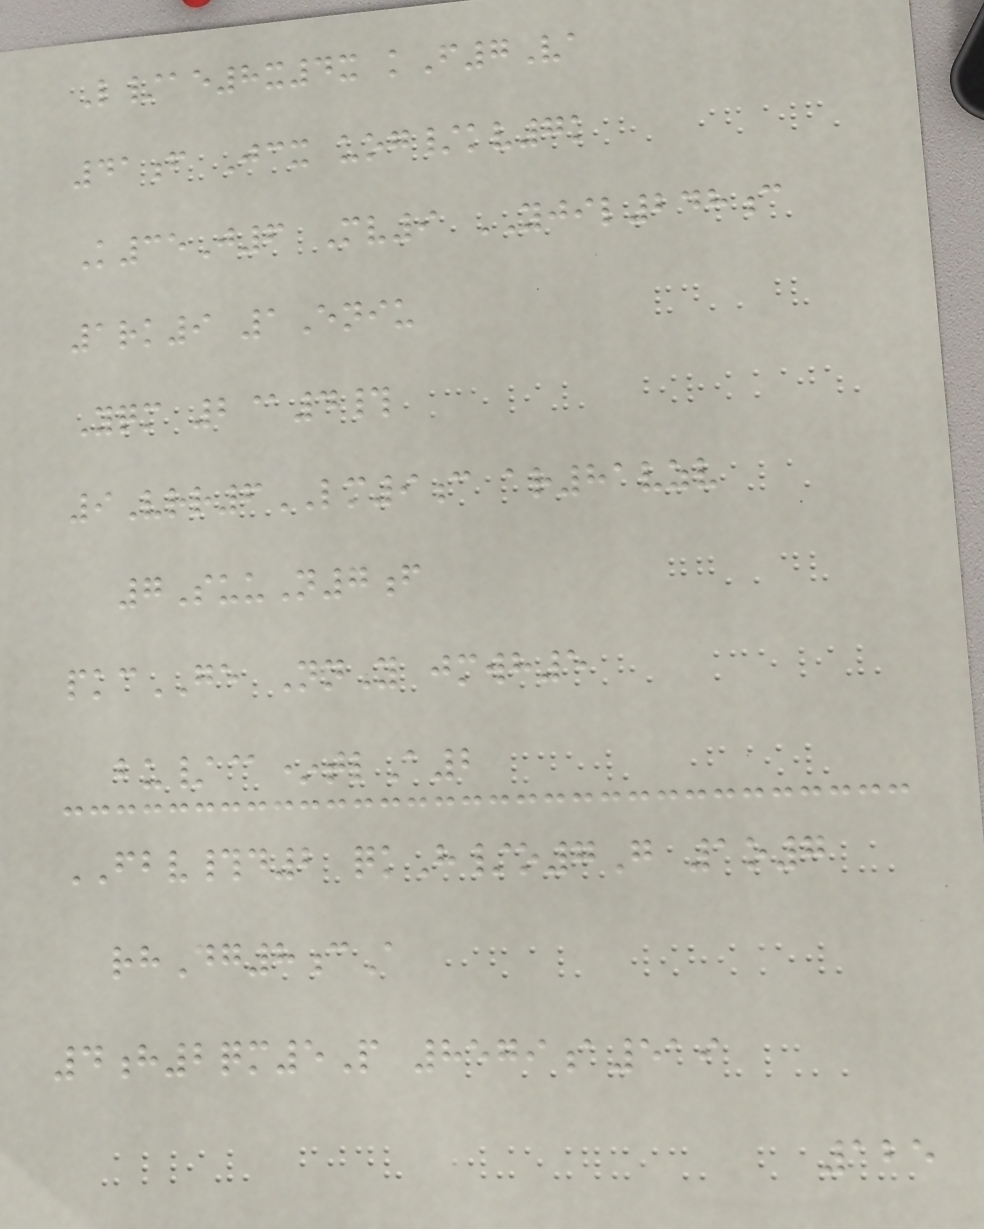L/ae8x4x kF7Va
41f Jcx uog/kv7k
K35J6 Mv9 YJIL248c
1rk9 1Eniu
Yqm 2@4#
9Vrr6LM9c ar81vzv
7SuuN7f
pkcGE NnY jmwh5
bu/@*tlA2
FBV#d2 qkH/o7G 1o7
rhDg8cA
4h2qm5P 8579a519
125
